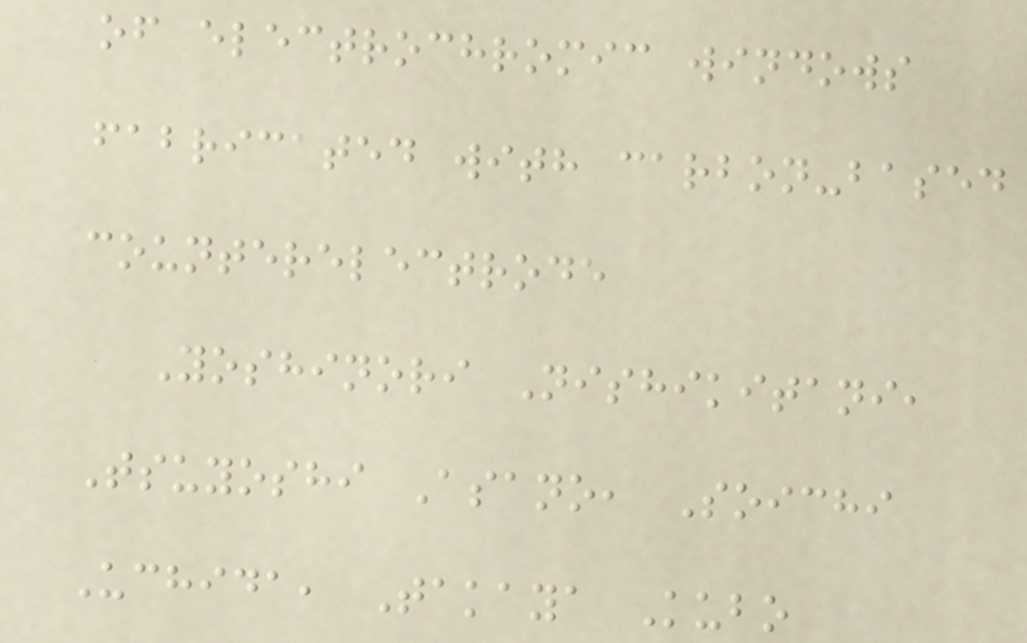of electrochromic windows
fabricated with carbon-based
counterelectrode
Yoshinori Nishikitani,
Tsuyoshi Asano, Soichi
Uchida, Takaya Kubo
